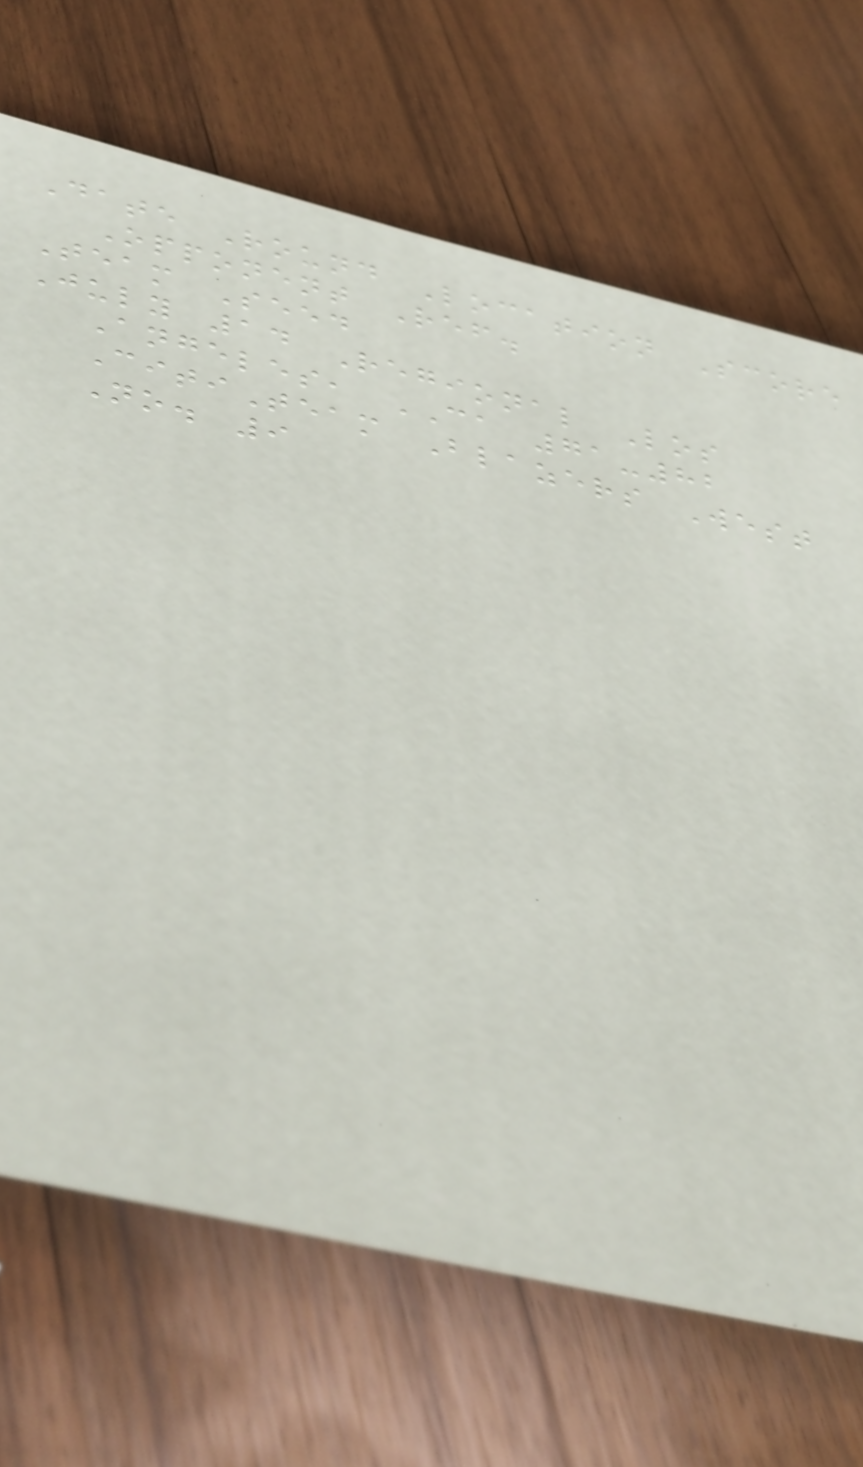Date Round Location Score
Opponent Ref.
Team Seed
July 14 Regional Los
Angeles, CA 71-82
CitiTeam Blazers West
No. 9
